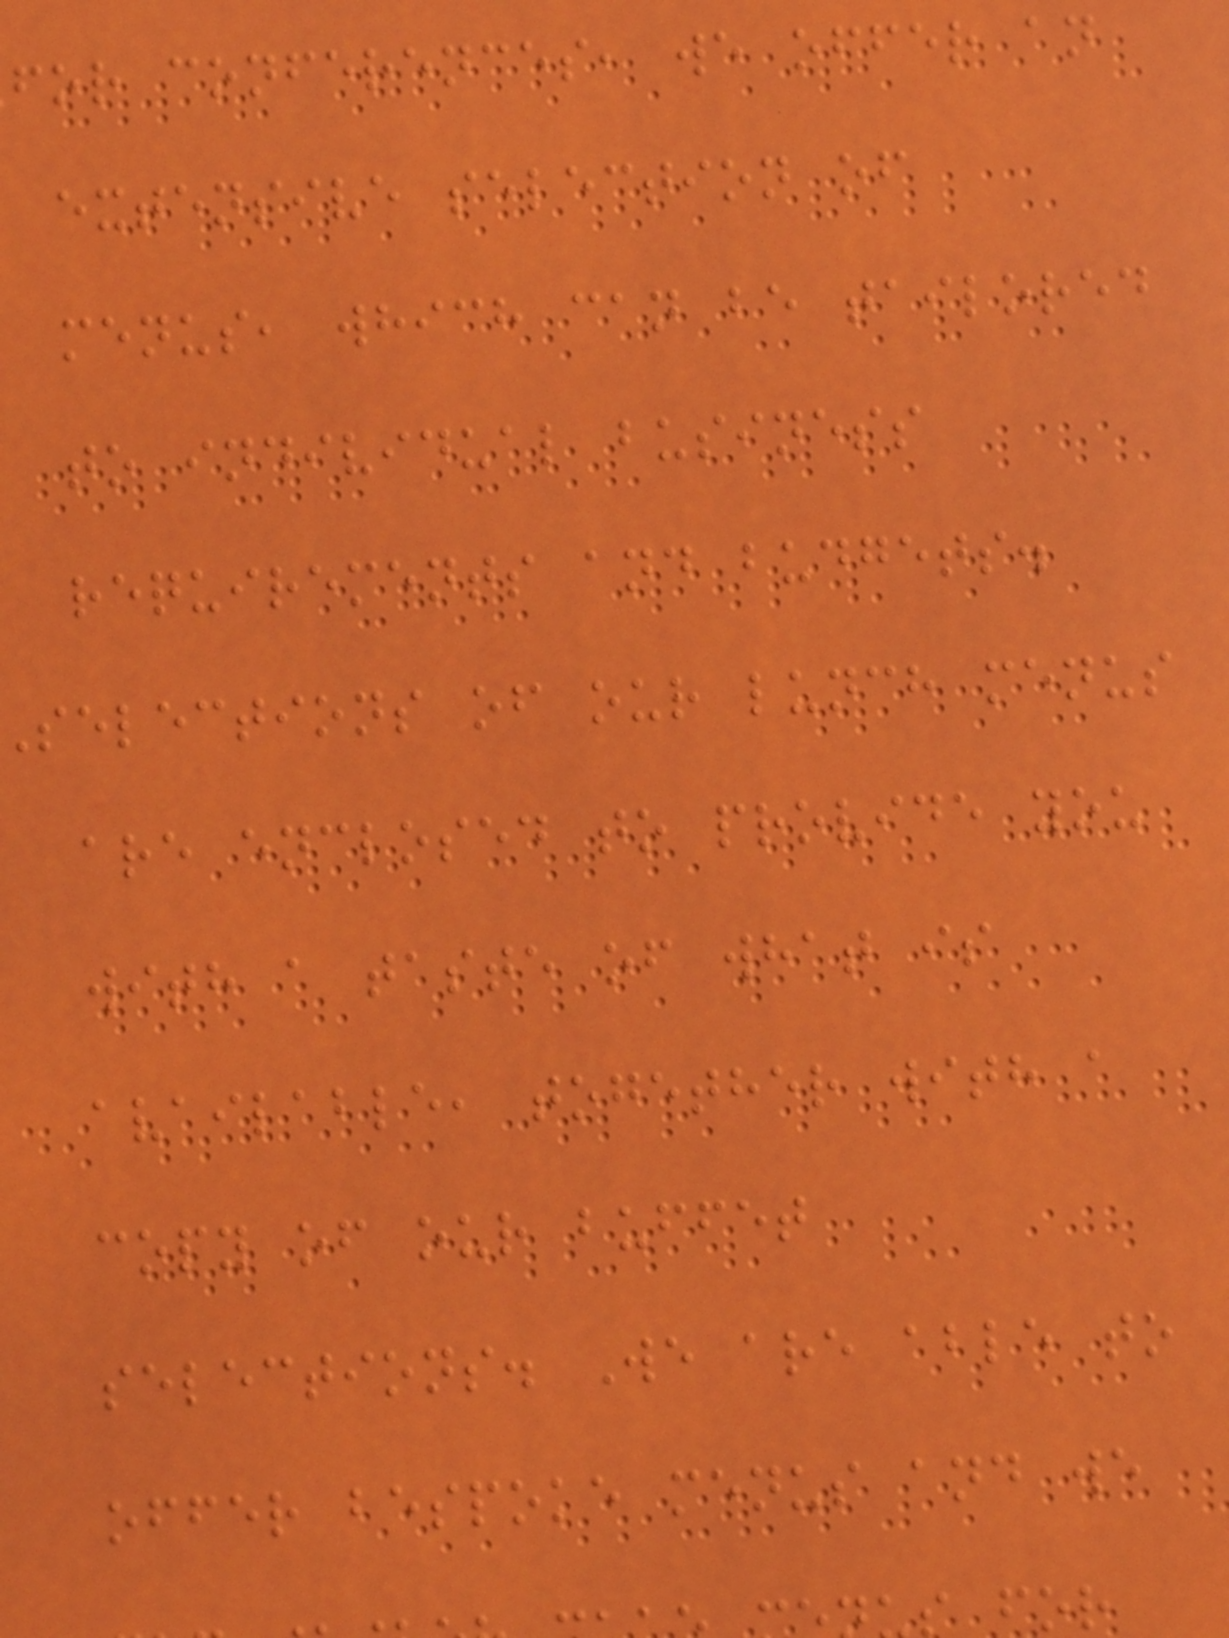for conferences, we offer an
extensive selection of
menus, which can be tailored
to individual business
requirements and budgets.
selections of our lunch menus
are enclosed to provide you
with a taste of what is
available, together with a
copy of our buffet
selections. We are able to
offer bespoke menus and we
